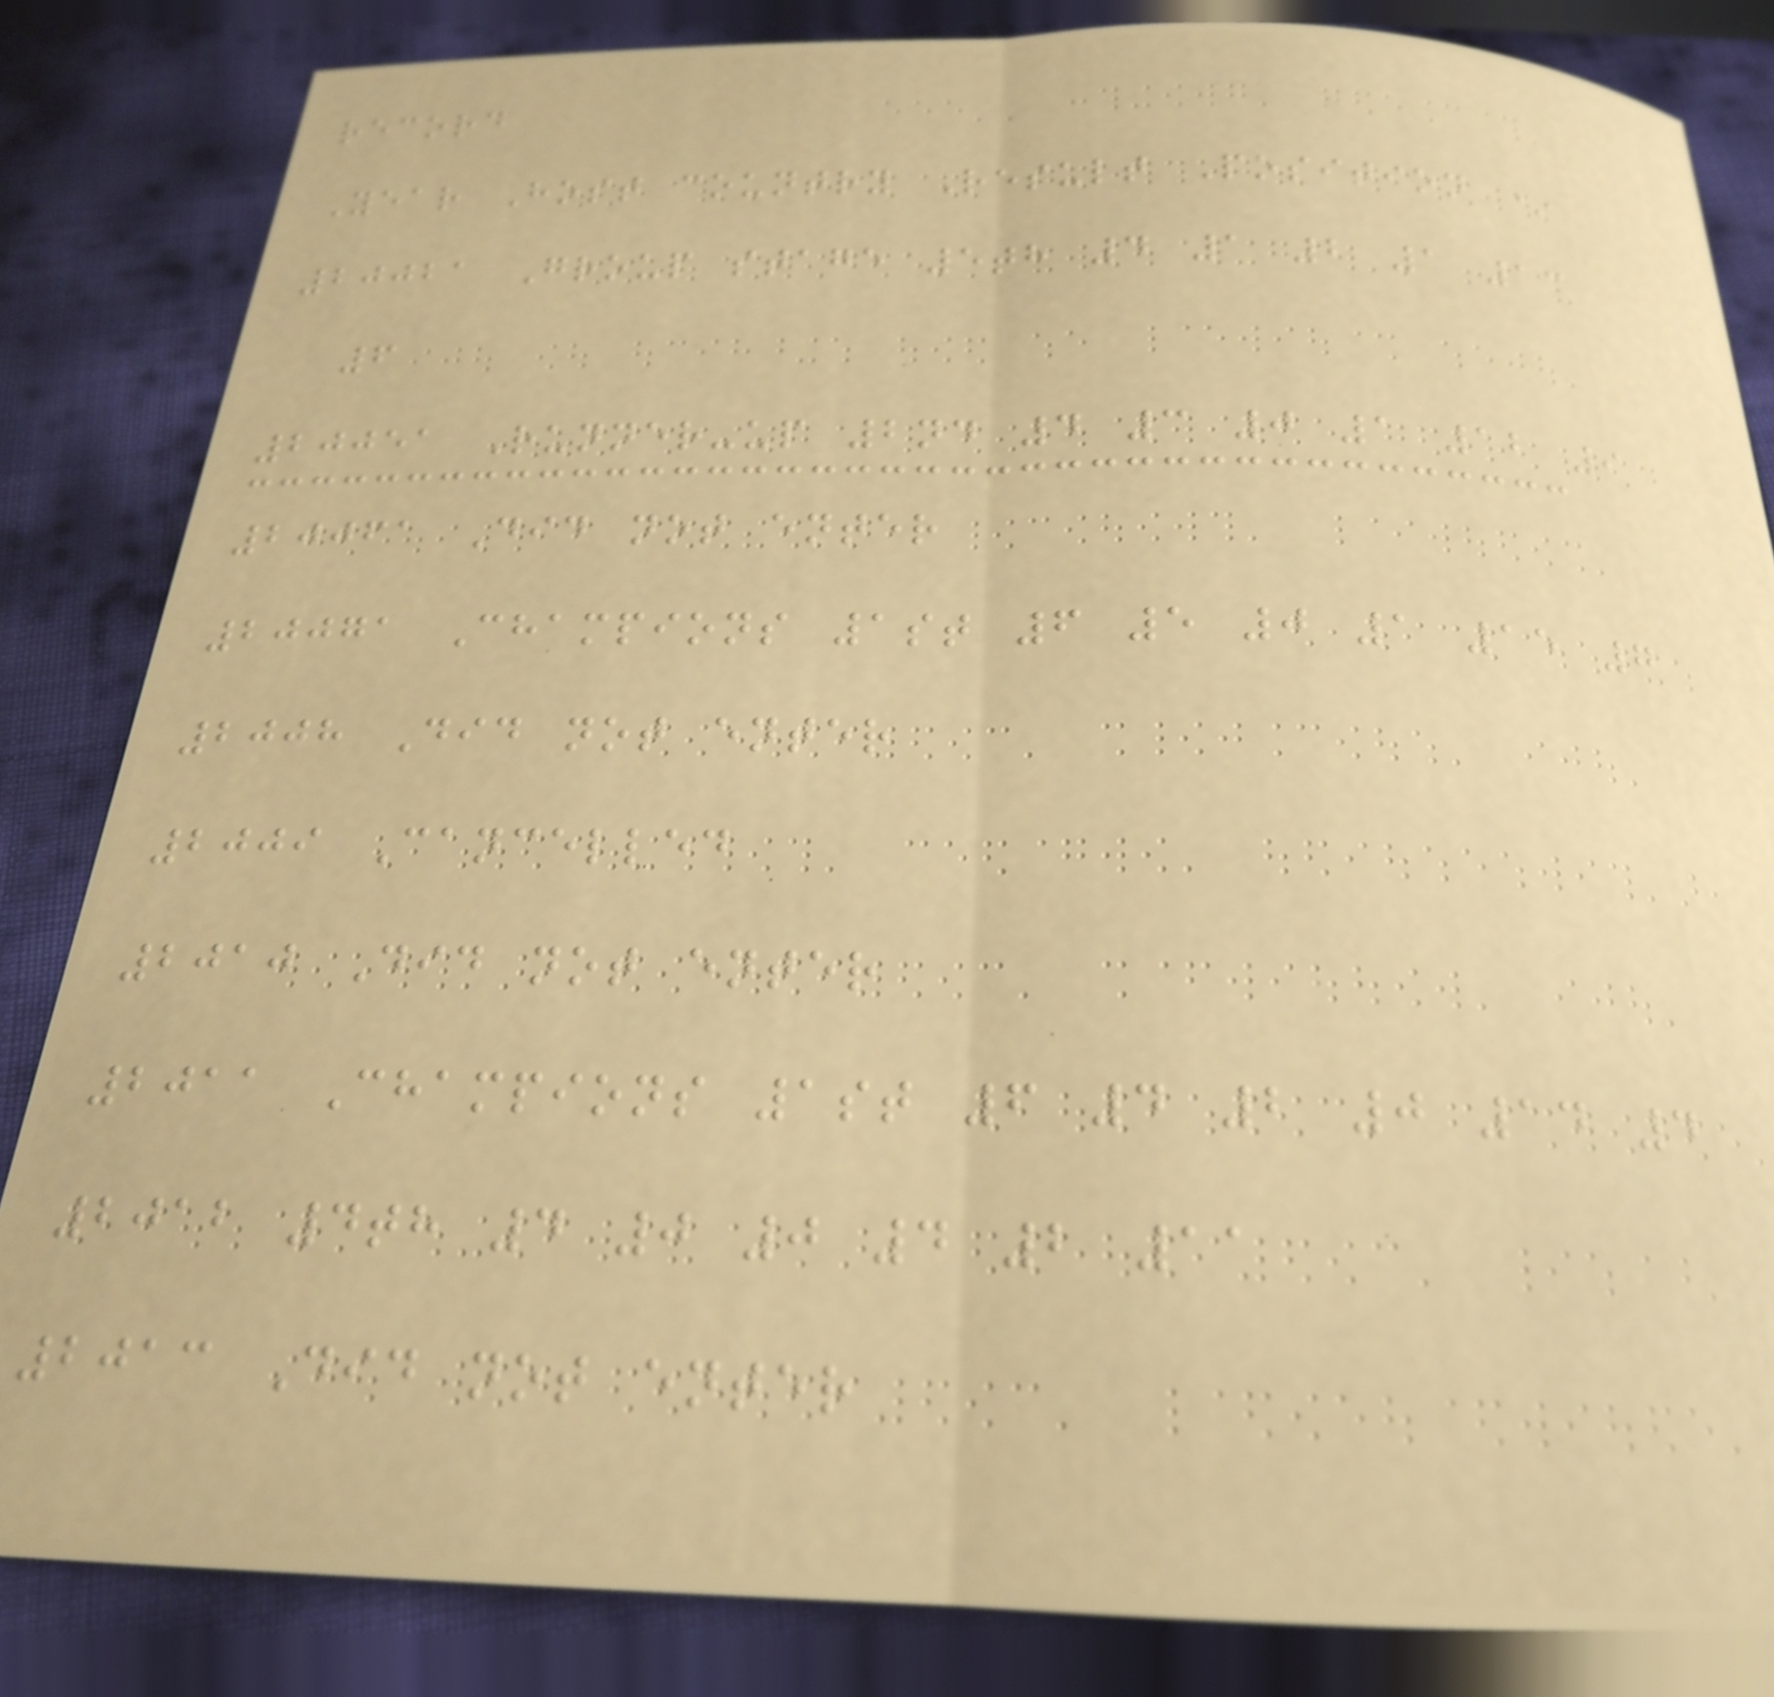record
Year Host country Result Position *
20021 Group stage 5th 4 1 2 1 13
6
20051 Runner-up 2nd 4 3 0 1 12 9
20061 Did not enter
20071 Champions 1st 6 5 0 1 15 7
2008 Did not enter
2009 Cancelled
2010 Did not enter
2011 Champions 1st 6 4 2 0 14 4
2012 4th 4 0 0 4 2 11
2013 Did not enter
